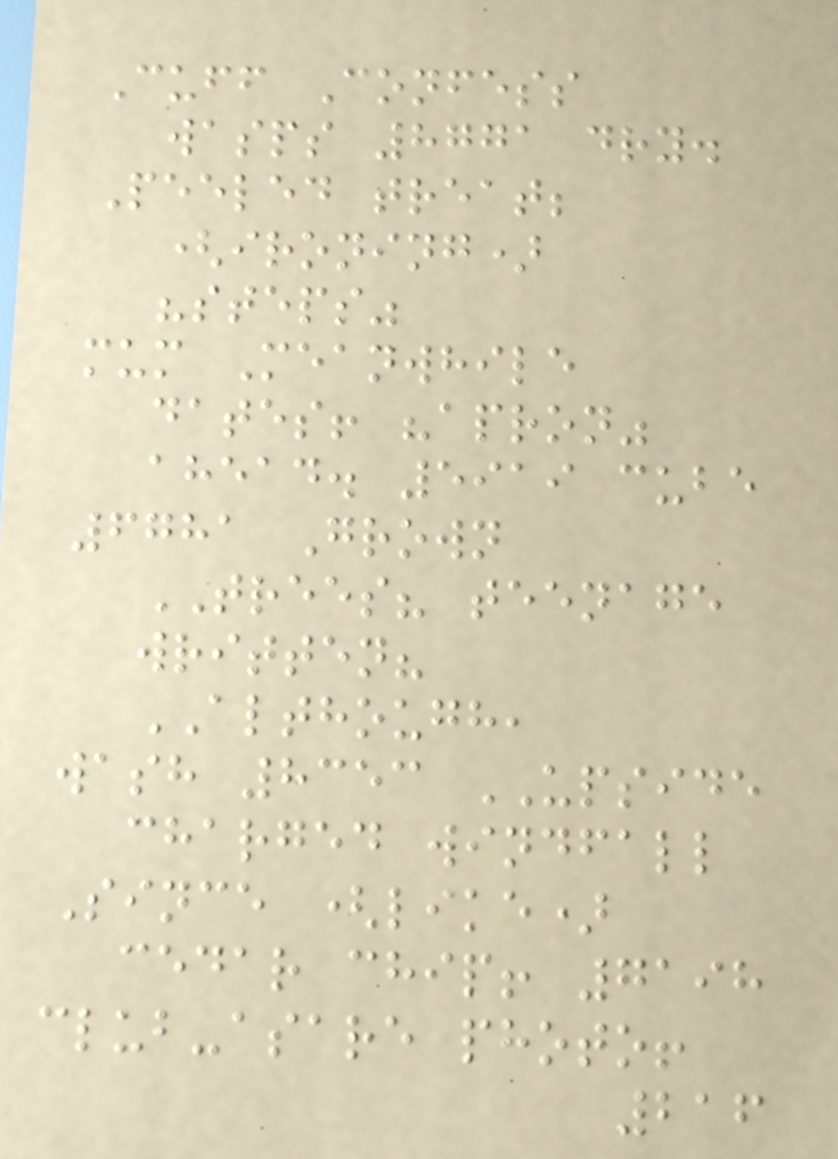Cuff Confess
wasps 8771 dry.
Peeled treat;
(ironing)
"steps"
mum Meanwhile
dates! "apron"
ahead. 5919 cube
6781 Grown
TREES? teenage
written?
ALTHOUGH,
wash 8353 UPSIDE
charged windfall
Since (like)
cedar chip! 7198
club-asare photo!
216
